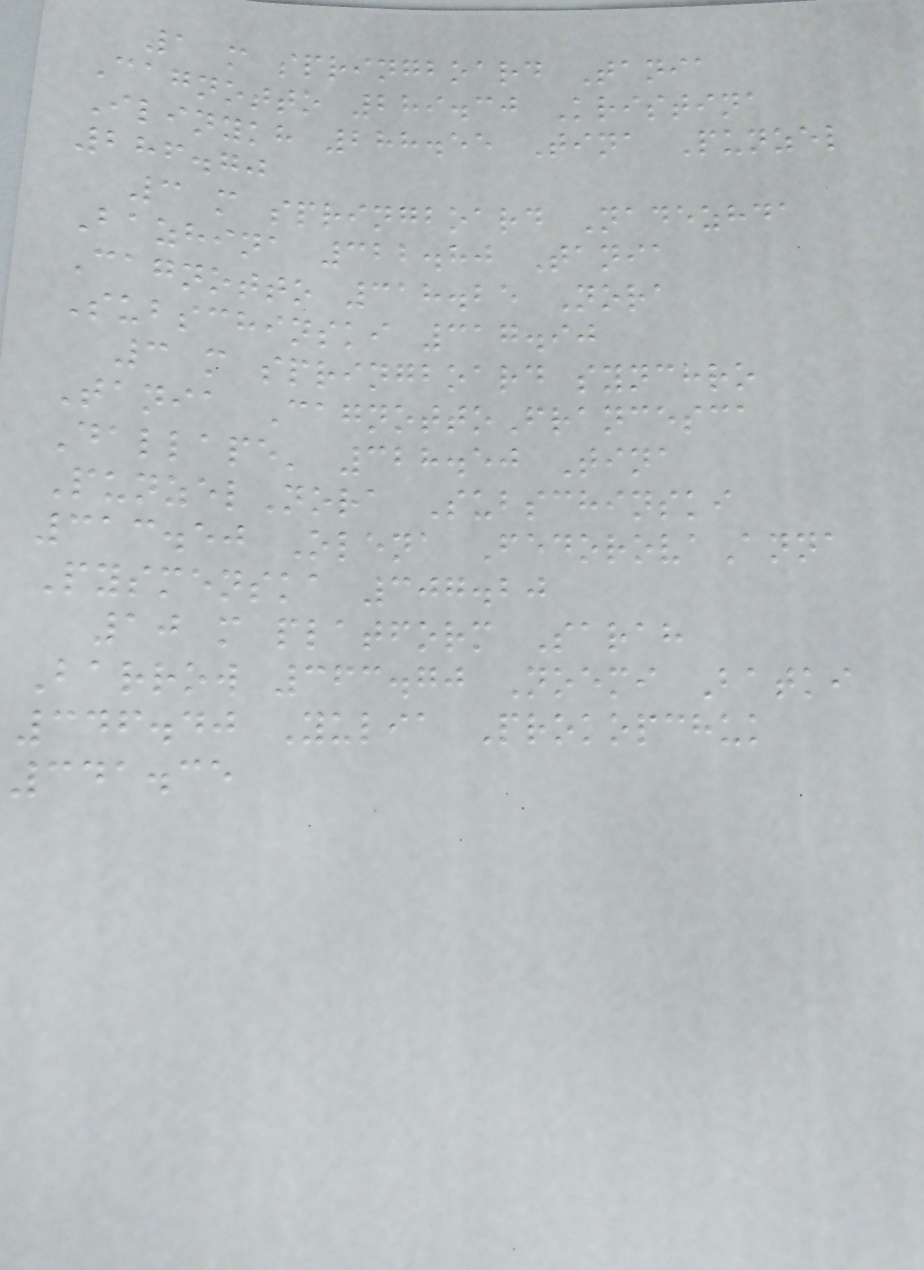1 m springboard Tania
Cagnotto 289.30 Kristina
Ilinykh 288.55 Tina Punzel
286.70
3 m springboard Nadezhda
Bazhina 322.80 Tania
Cagnotto 318.25 Nora
Subschinski 317.90
3 m springboard synchro
Tania CagnottoFrancesca
Dallape' 328.50 Tina
PunzelNora Subschinski
313.50 Olena FedorovaAnna
Pysmenska 307.20
10 m platform Sarah
Barrow 363.70 Noemi Batki
346.40 Yulia Prokopchuk
341.35
